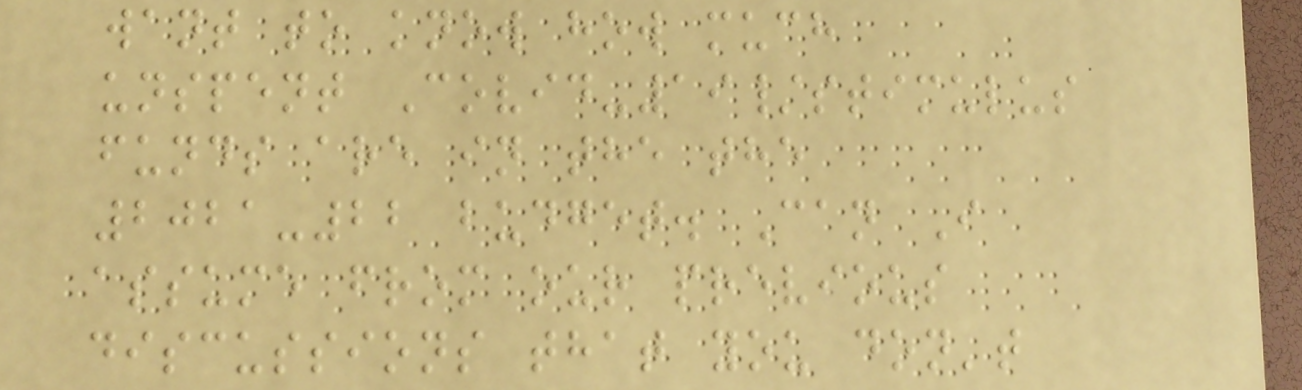want to know how much
unspent Covid-19/stimulus
funds are in the the
2021-22 budget. Can I
assume from our previous
discussions that you don't
